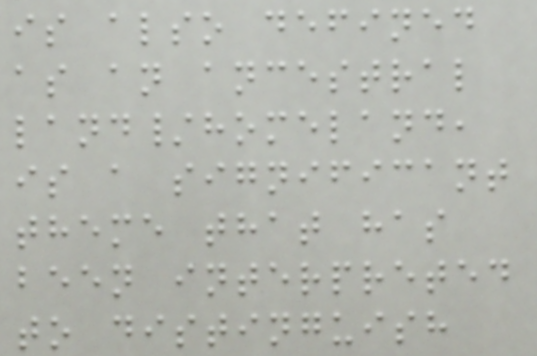is also defined
as an ancestral
land/homeland,
is a significant
theme that has
been interpreted
to distinguish
